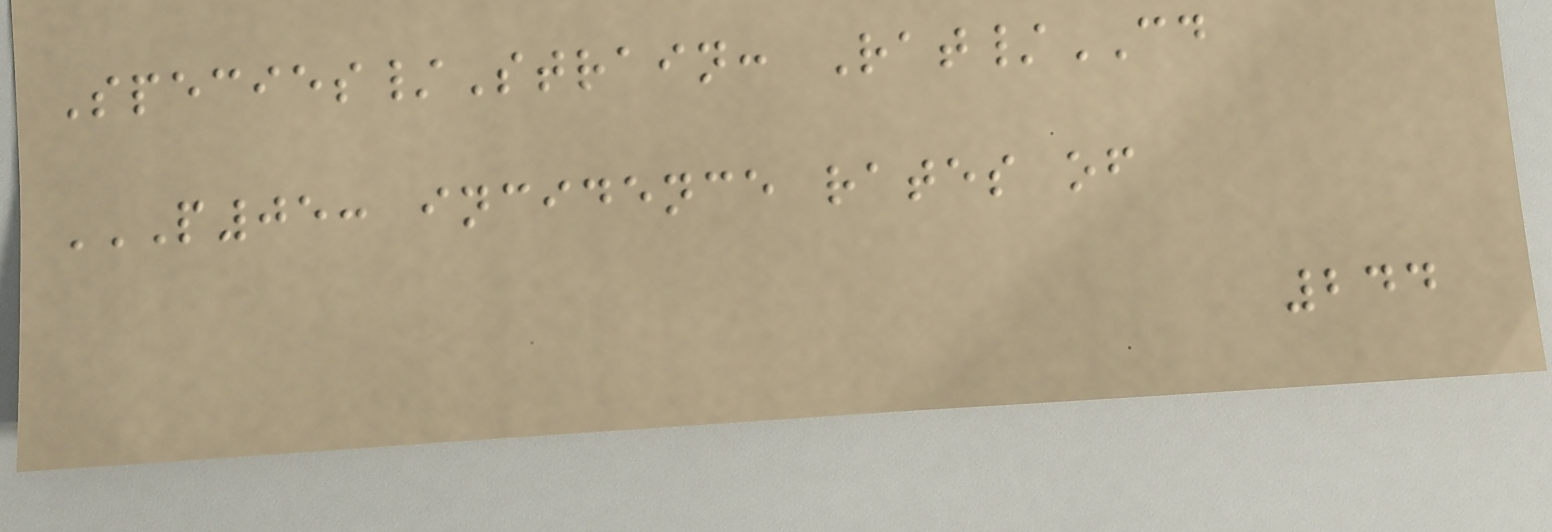Species/Strain: Rat/CD
P05: INCIDENCE RATES OF
244
